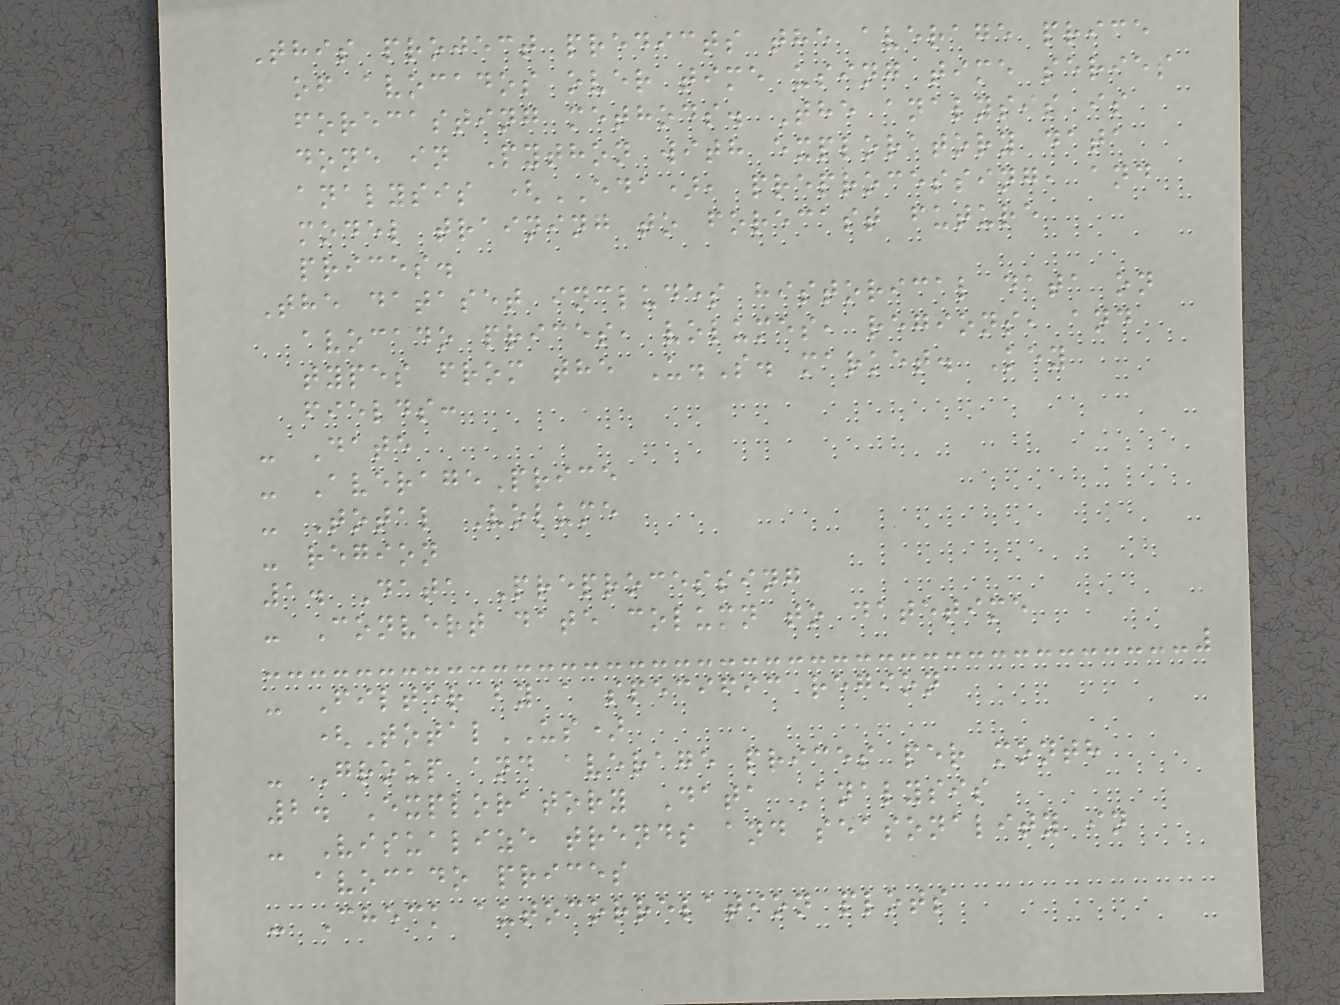This project predicts the average price
of avocados over time using time series
forecasting methods. The analysis is
done in Python with exploratory data
analysis (EDA), preprocessing, and
model training to forecast future
prices.
The dataset includes historical data on
avocado prices, volumes, regions, and
types from the U.S. market. Key
fields:
- Date
- AveragePrice
- Total Volume
- region
1. Data Preprocessing
- Convert date column to datetime
- Filter by a specific region
(TotalUS)
- Group and average prices per month
2. Exploratory Data Analysis
- Visualize trends and seasonality in
avocado prices
- Check autocorrelation plots
